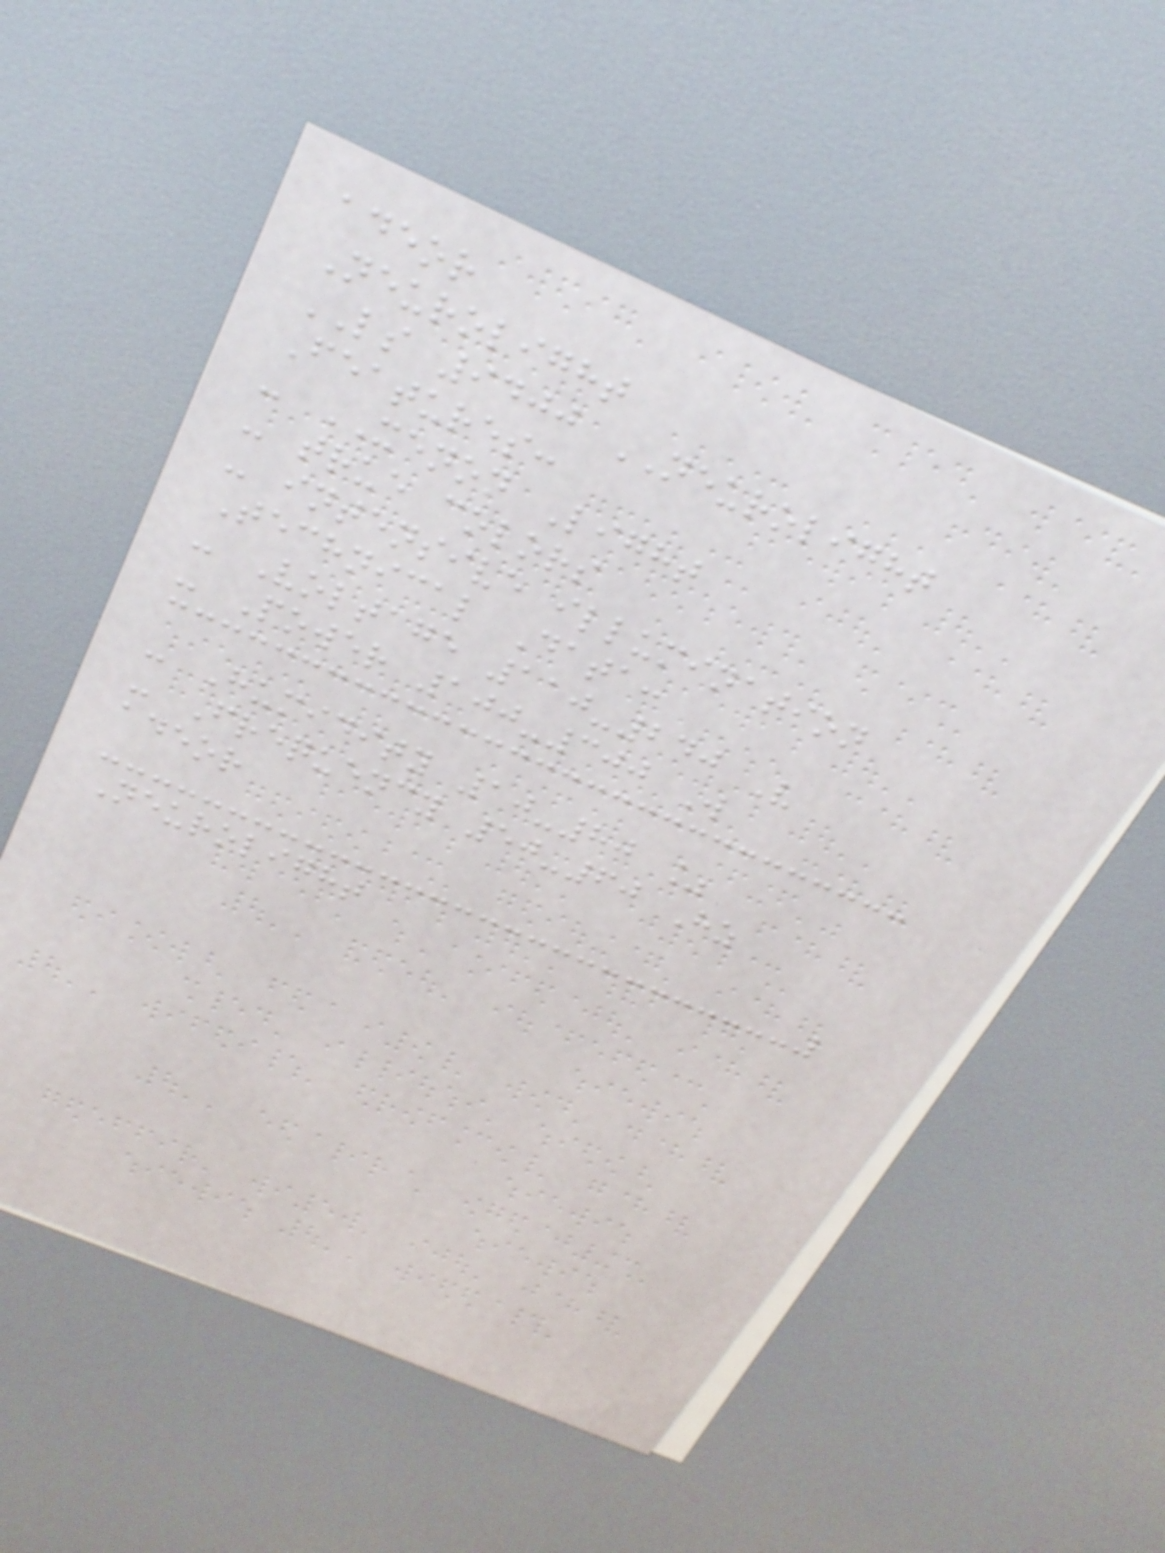adeor
Neurolight
LS 9400 NEUROLIGHT
Features:
- XENON Light
- true colors
- intensive illumination
Technical Data:
- Voltage 110-240 V
- Power 100-300 W
- Humidity 10-80 %
- Frequency 50-60 Hz
adeor
Neurolight
